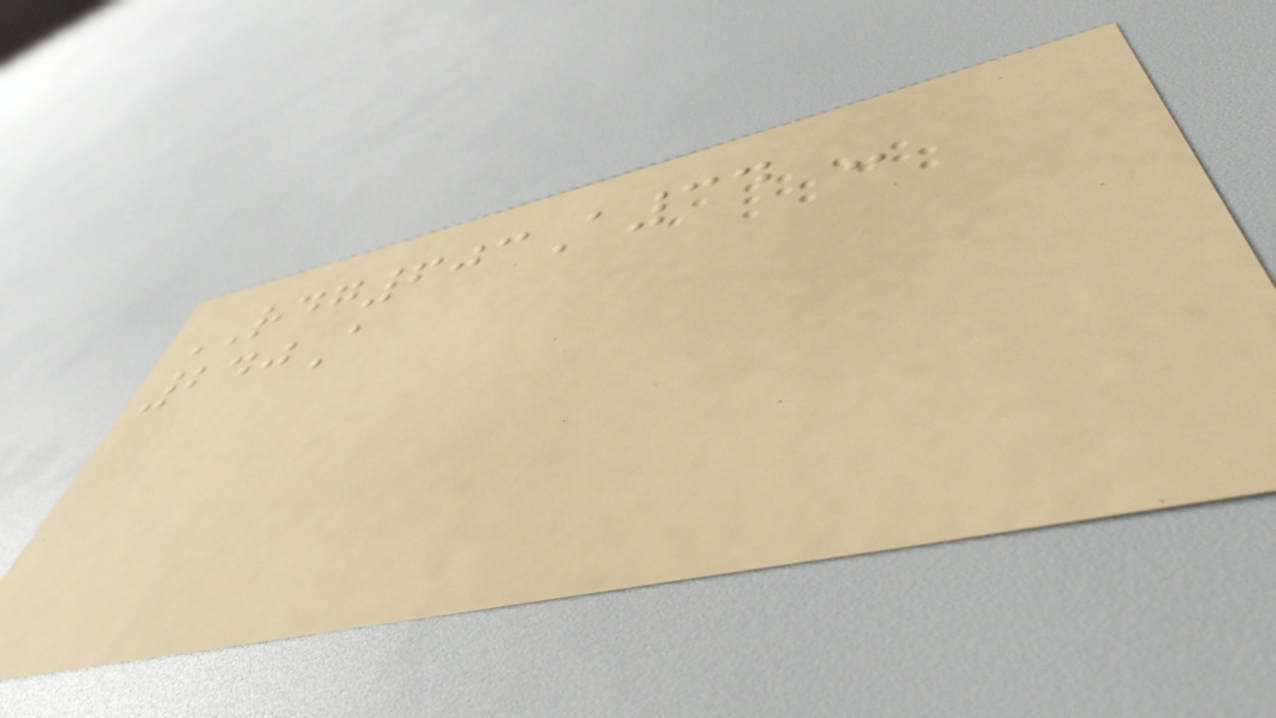RDG603A34 -
240A
